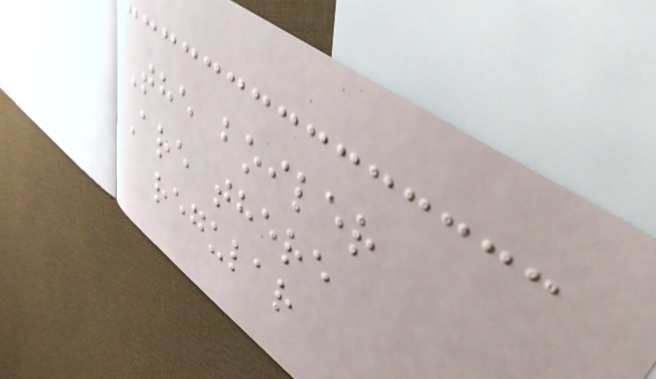The boiler
Are there
regular
